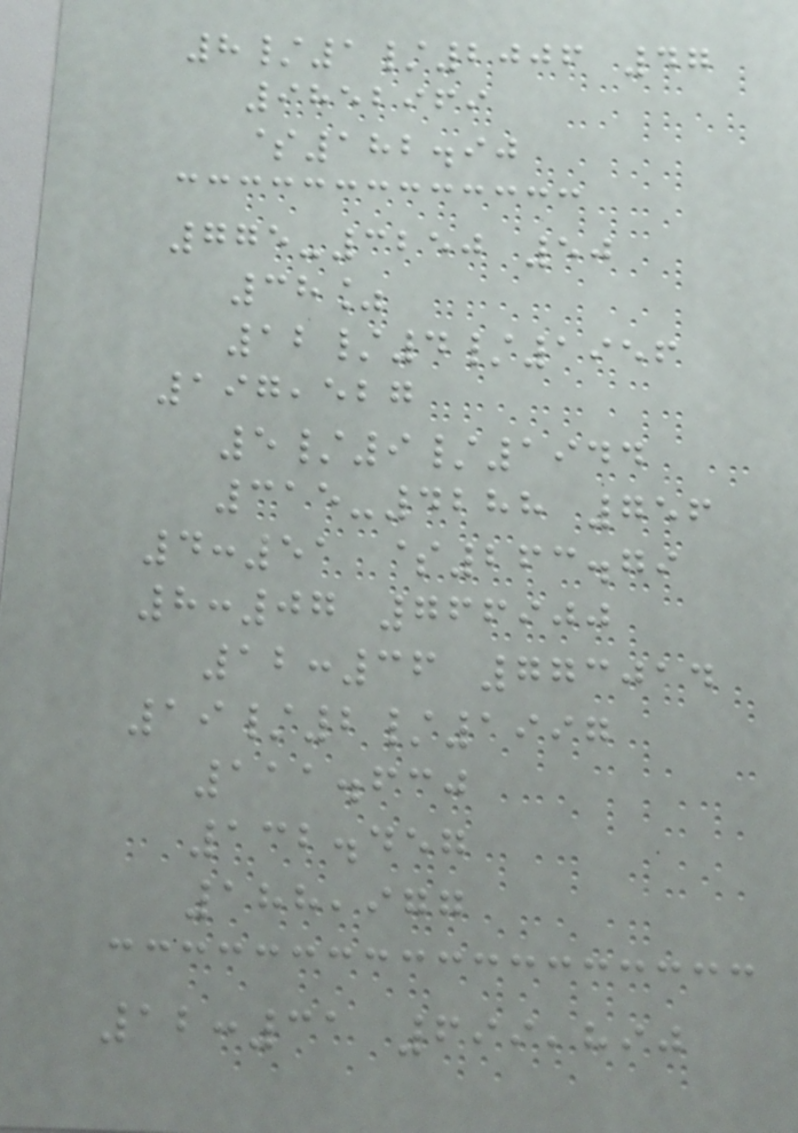8/1/2006 47
9852969
$182.90
775-3250 50
38%
12/4/1956
197,527
5/9/1944
315-4288 756
4:51 $263.79
8:07 766900
12:36 773014
19/2/1997
111.630
132.457
188,977
12:31 699,890
